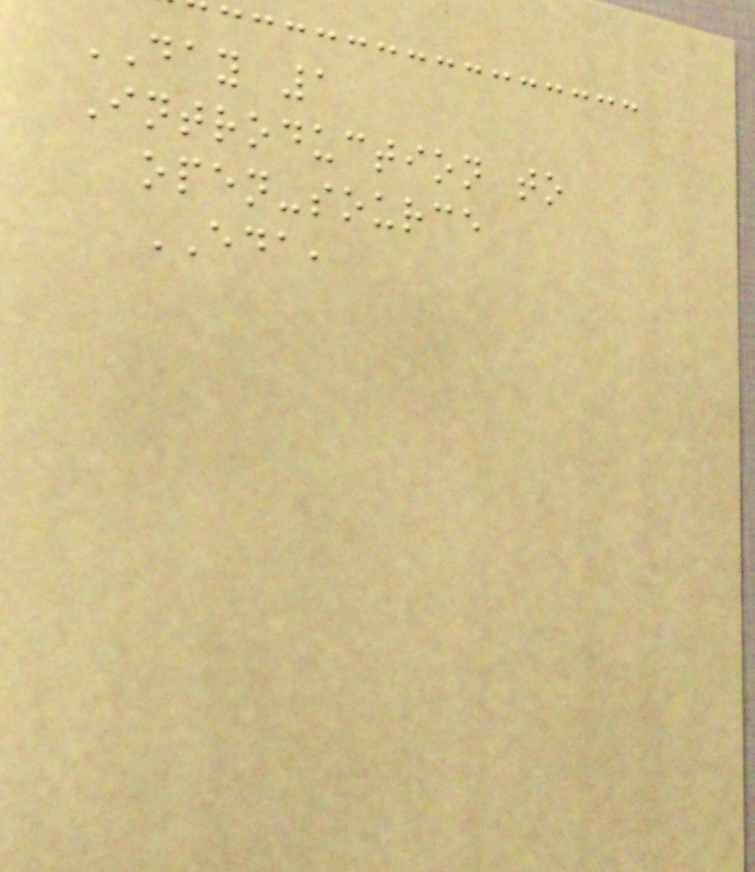DAY 1
Introduction to
open-source
EDA,
